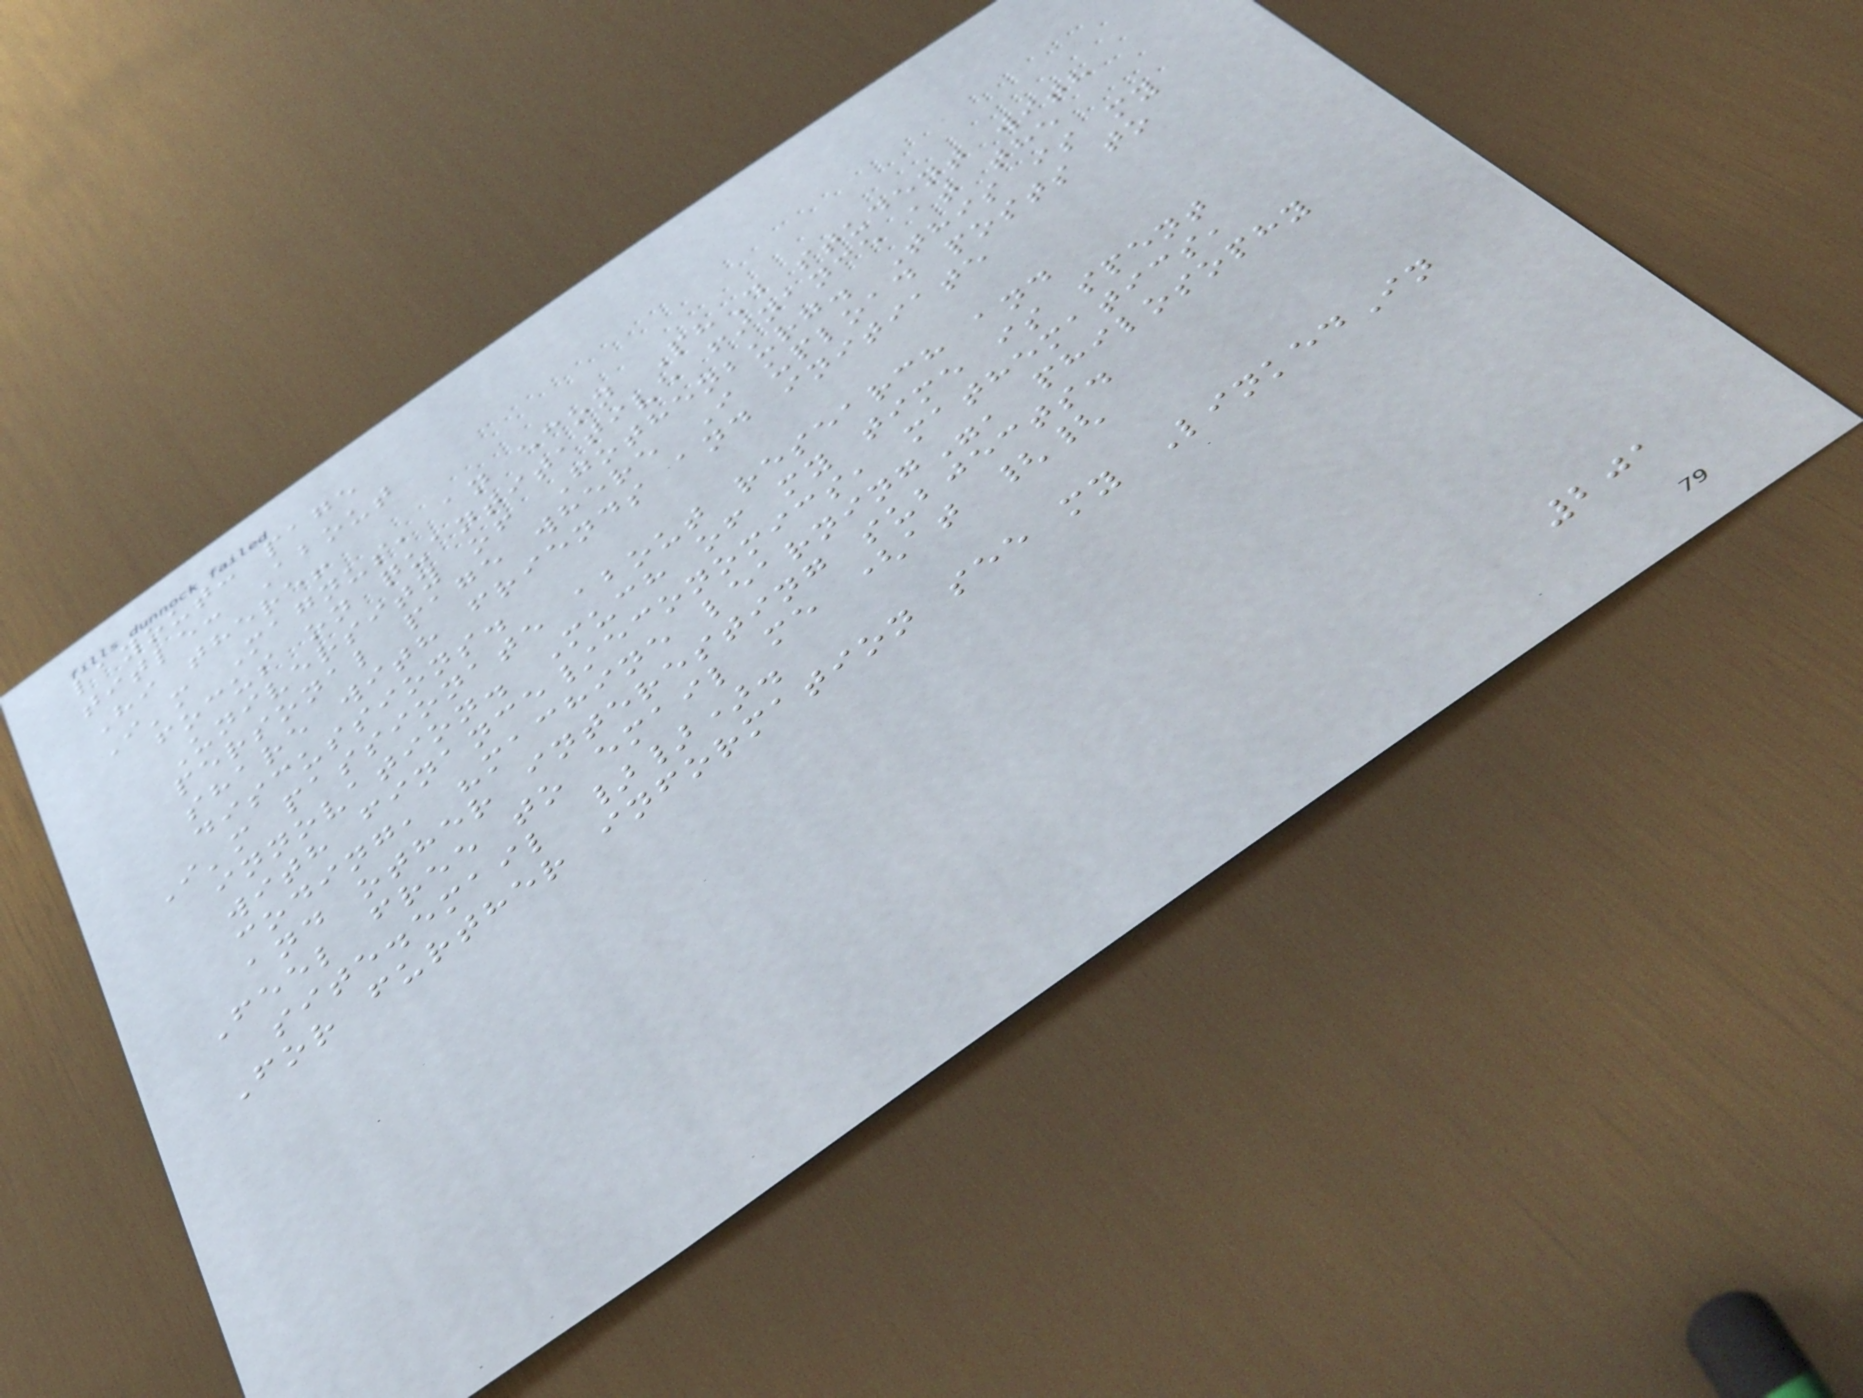layout: page
title: About
Hi there!
I'm Magnus, an econ PhD student with
focus on quantitative finance at the
University of Gothenburg. This is my
personal page where I upload posts to
share with friends and initiate
discussions.
I'm passionate about research and
innovation. Much of my time is spent
with finance/economics, mathematics,
coding, "machine learning", philosophy
and other interesting subjects.
Feel free to email me (at {{
site.email }}).
For further information see my LinkedIn
201
